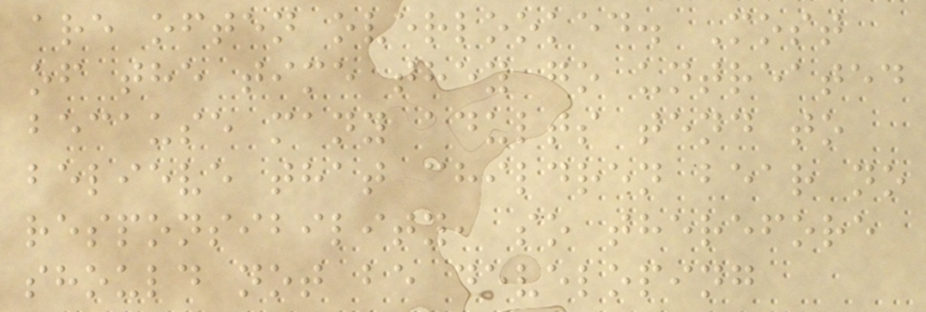are often overlooked. Most
of the time they go untreated
because many adults tend to
believe that children bear no
responsibility, so therefore
should not be developing
